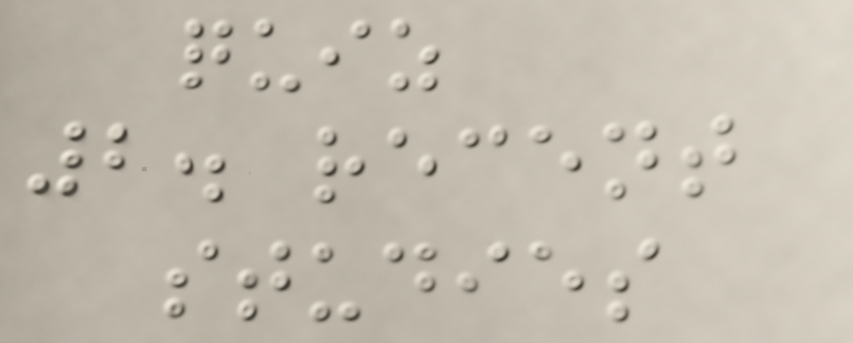quiz
2. recent
studies
